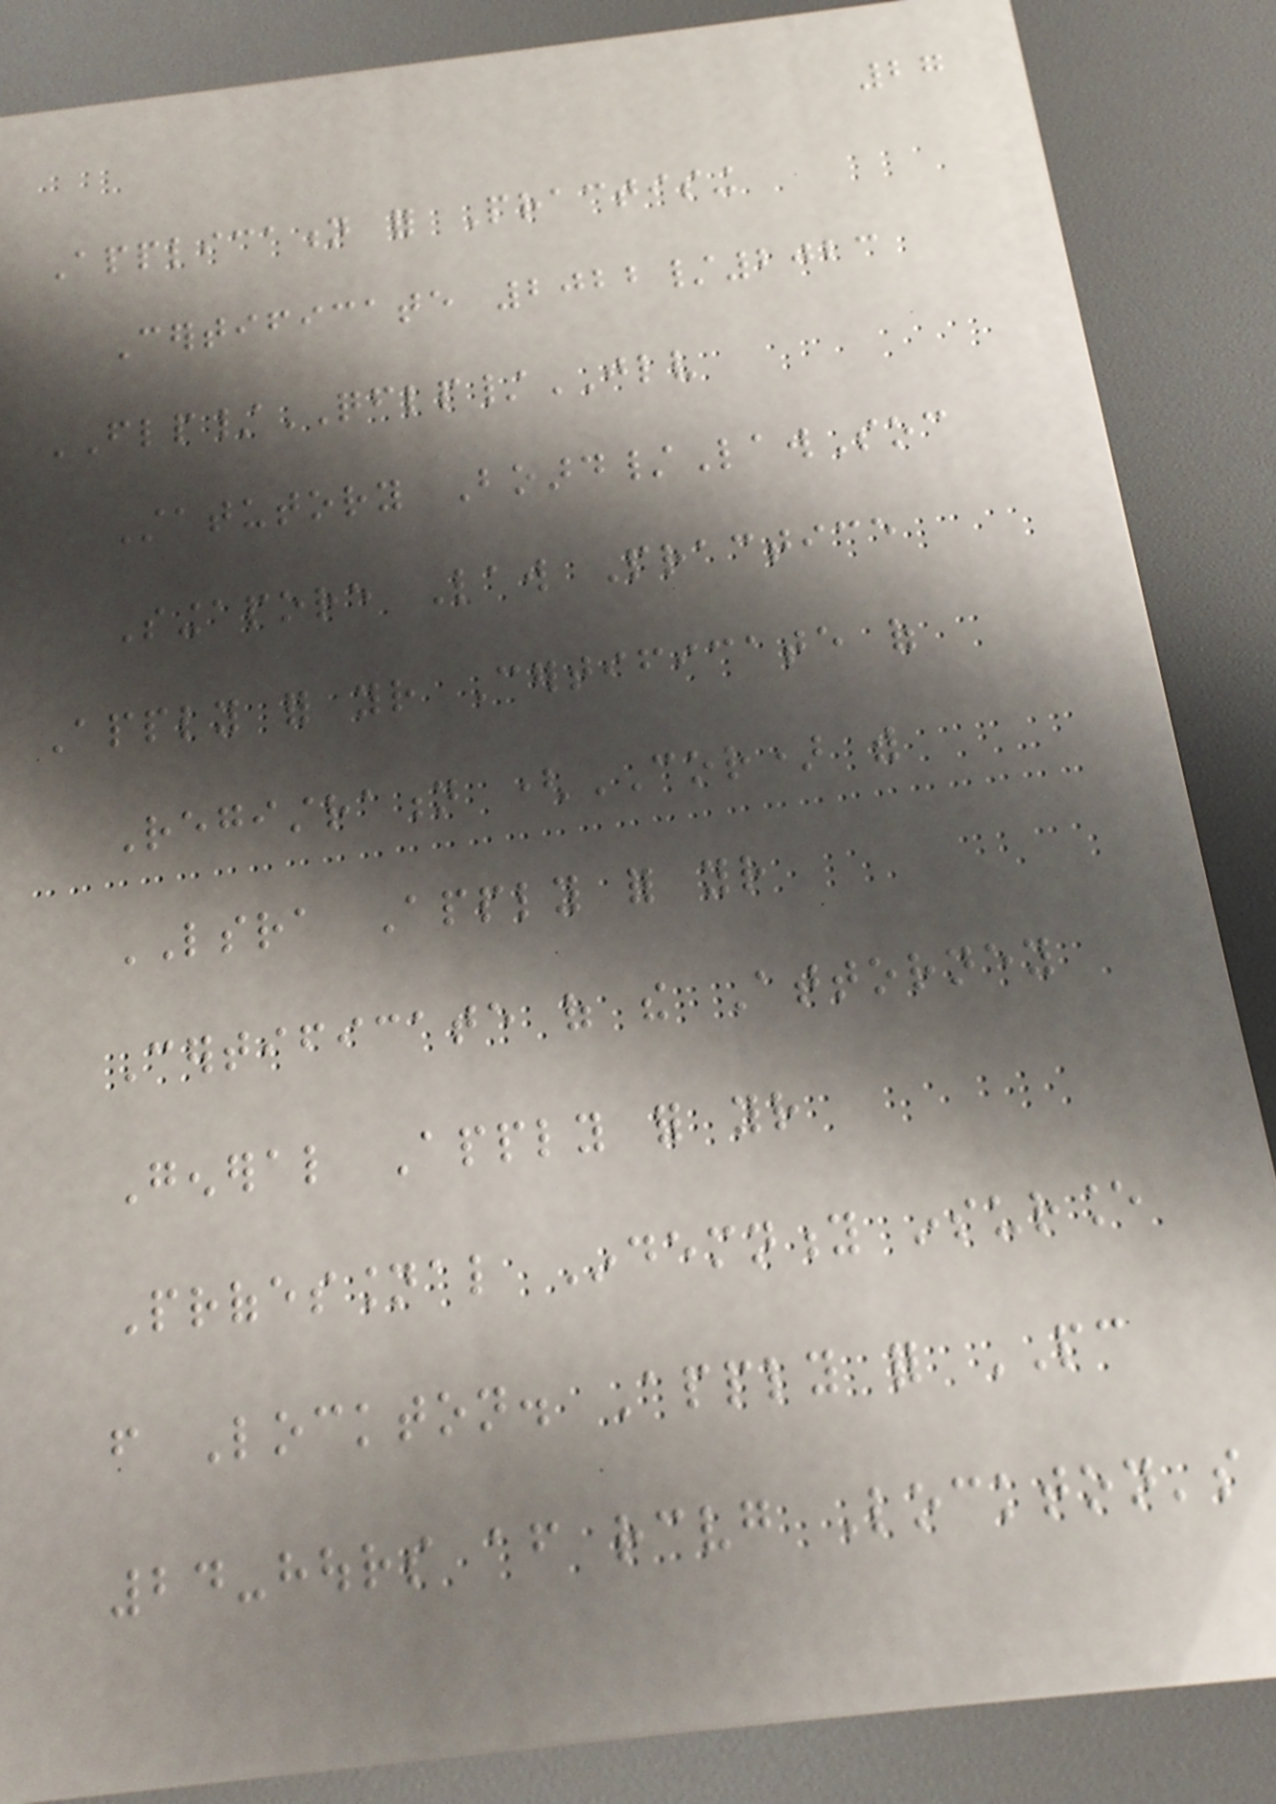27
Application for Practising
Certificate 2022/2023
FLP/QFLP/JLV
Statutory Board/LawSoc
Singapore Law Practice
Apply for your Certificate of
Registration (COR) with
LSRA Apply for your
Certificate of the Attorney
General Apply for your
Professional Indemnity insurance
from Lockton. Apply for PC
24-hours after receiving Lockton's
